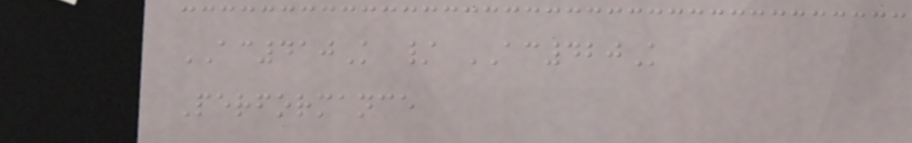AC410K / AC420K
Performance
